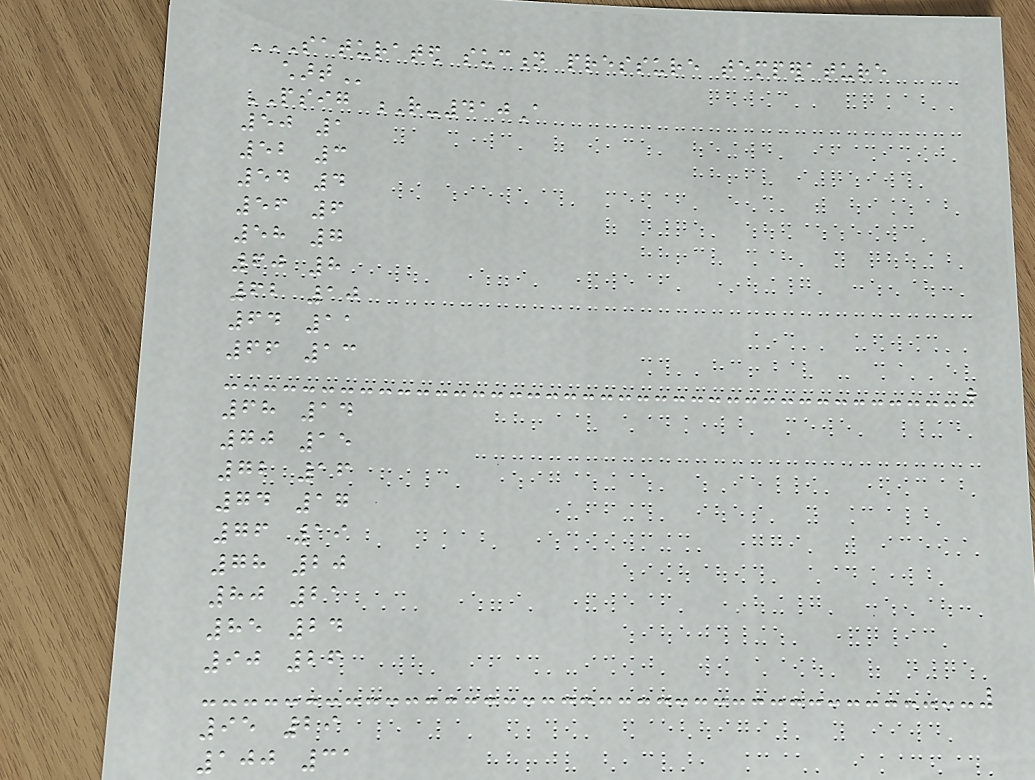SATURATED SUCTION PRESSURE TEMPERATURE
CHART
PSIG R-410A
50 1
52 3
54 4
56 6
58 7
60 8
62 10
64 11
66 13
68 14
70 15
72 16
74 17
76 19
78 20
80 21
85 24
90 26
95 29
100 31
